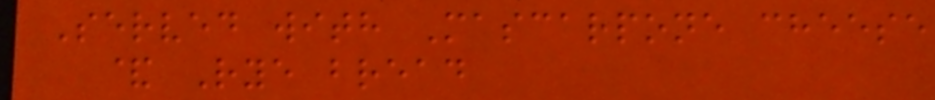Served with Mascarpone cheese
& Rye bread
